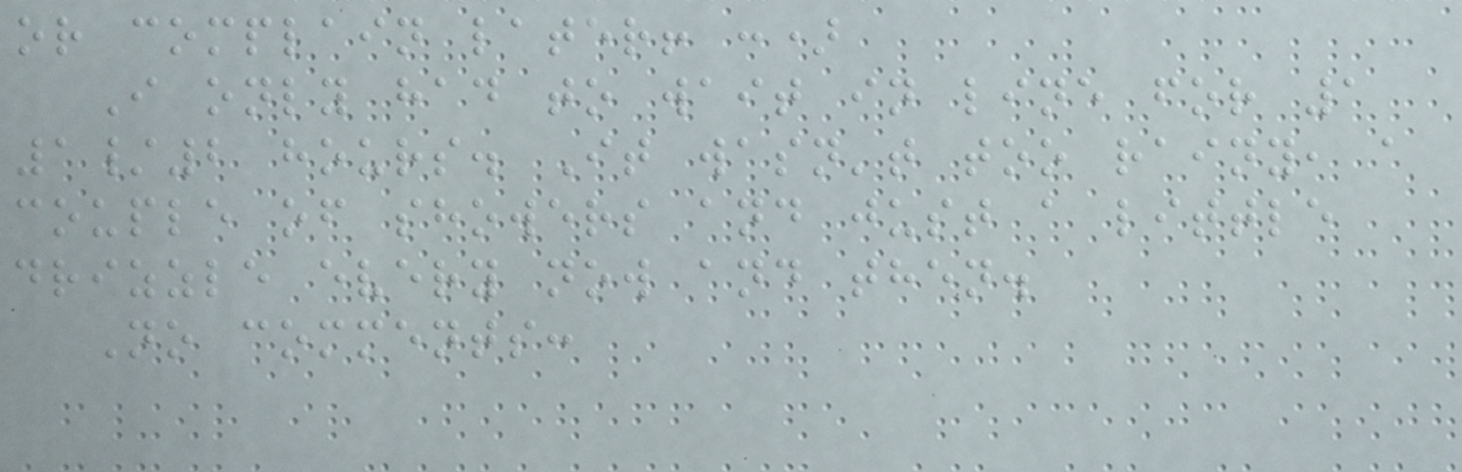or complain later! :)
I only had to wait in line for 1
1/2 hours. It wasn't too rainy, a
couple of showers and just a little
drizzle every now and then.
No comments:
